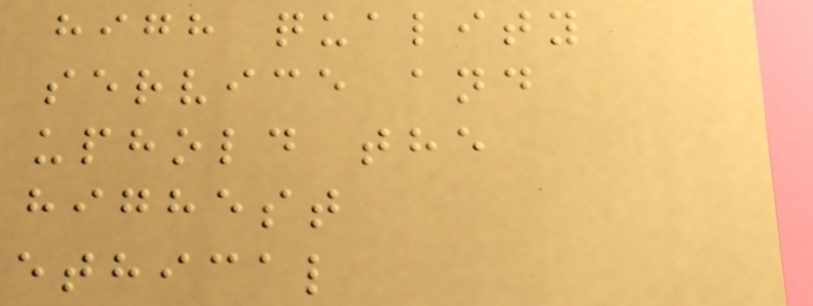high quality
service and
uphold the
highest
ethical
